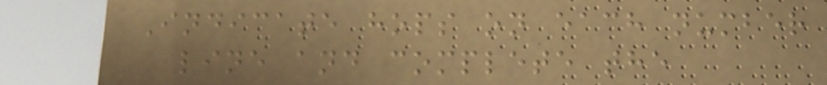Indicate hops on each number
line and complete the
